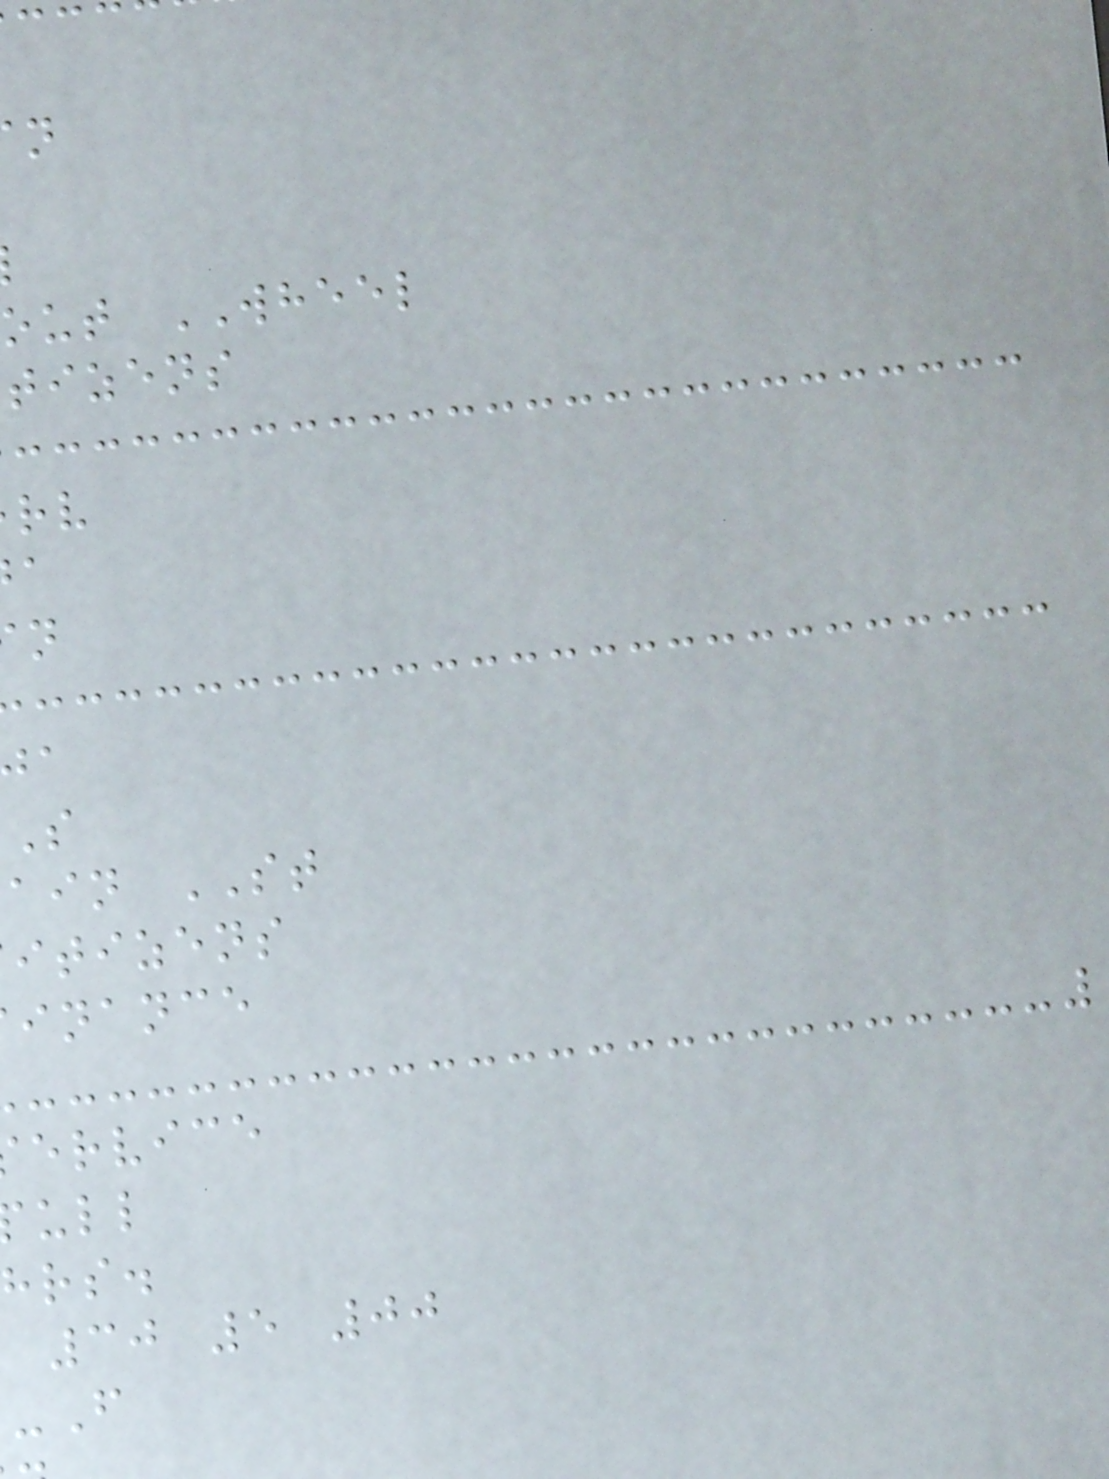out WHEEL
tizens
ain ST
itizens
inance
ervice
hrs.
30 5 00
